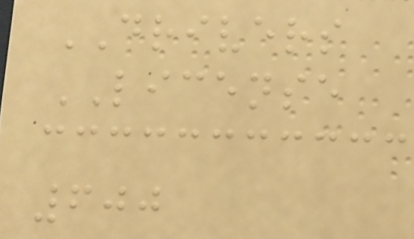DRIVERS
LICENSE
600
